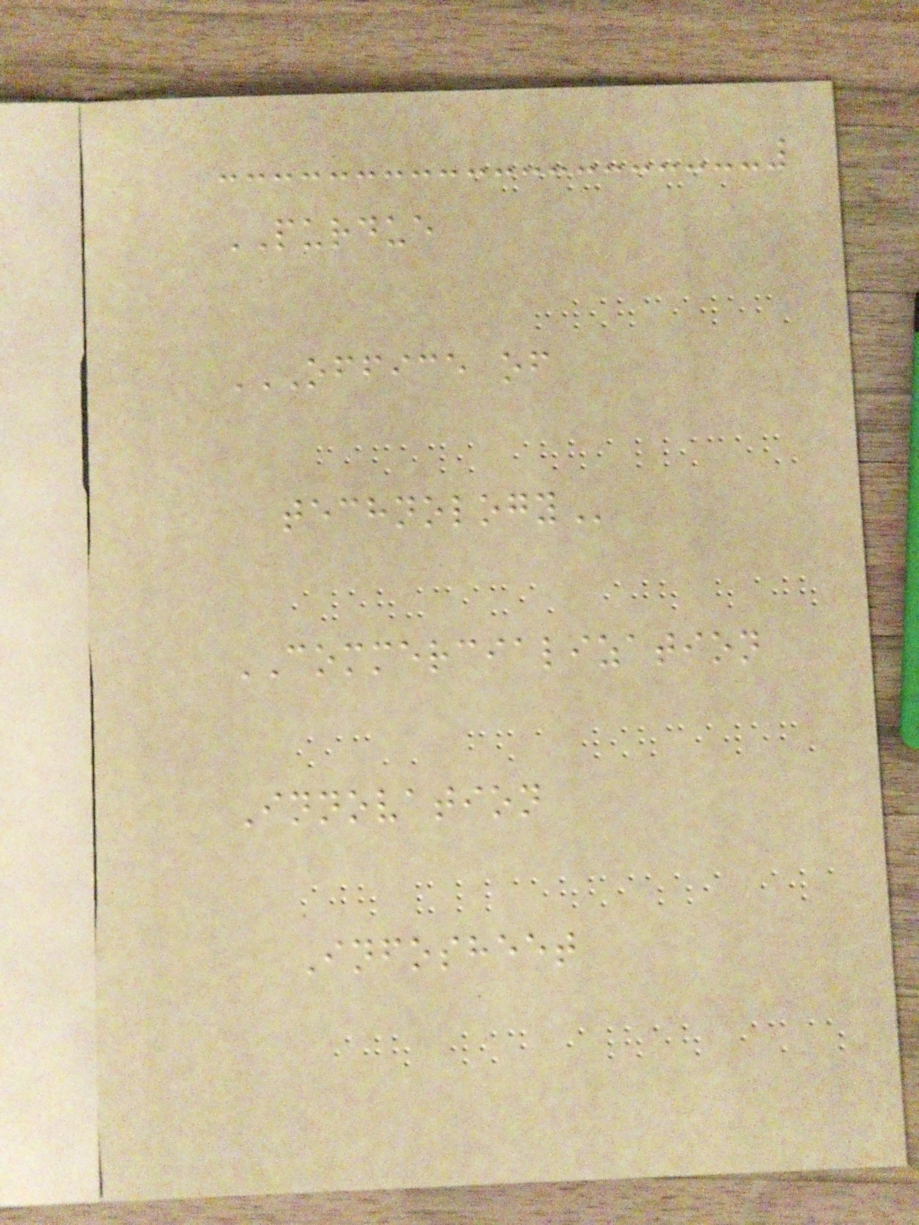PURDUE
OFFICE OF
TECHNOLOGY
COMMERCIALIZATION
Innovation
Infosheet
